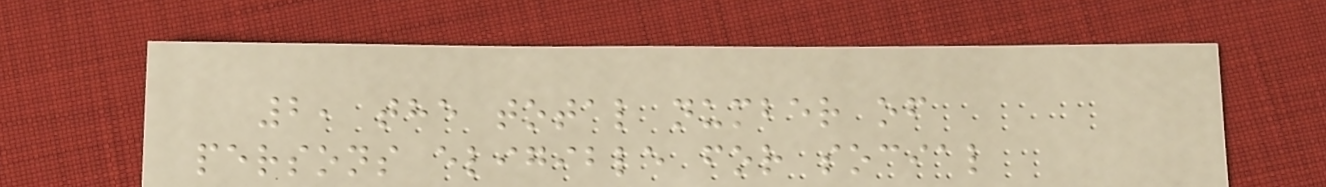2, the total number of
persons eligible for social
